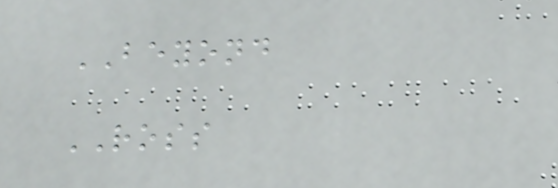BEYOND
ROSS
